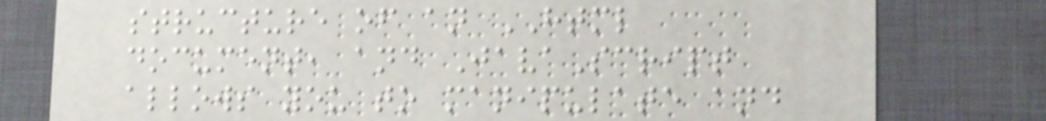structure of an HTML
document, and JavaScript
allows you to manipulate and
